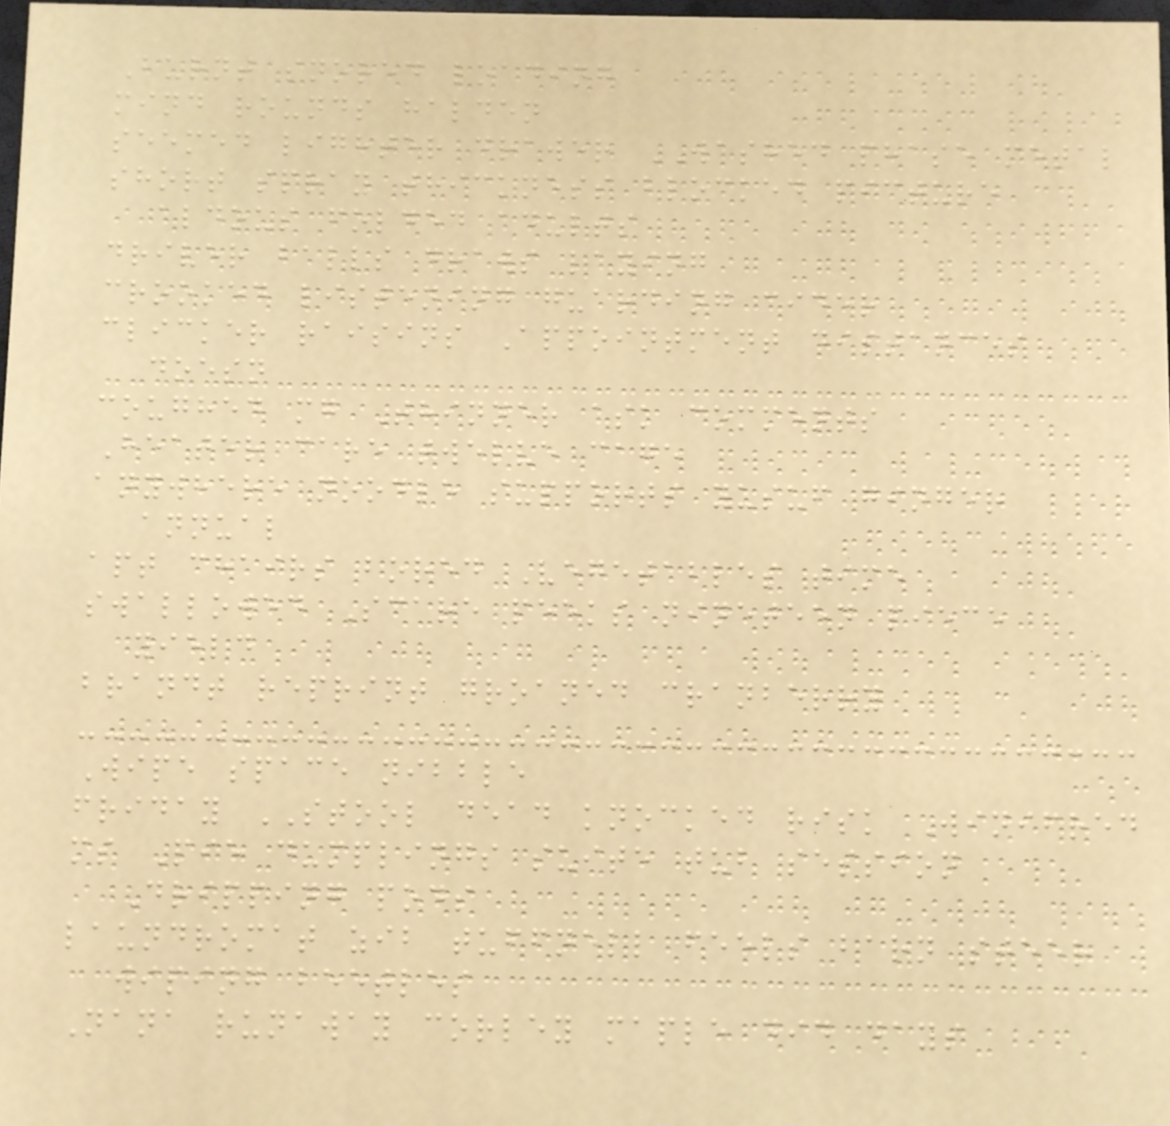Burnt snored loading
mind rounds halden
seemed lighter drawer WASHED phase metal
short spray thickness blocked picture
aldous folded adults
driver balls draws laying
crooked listening guarding cider
clicker raisins Appointment distances
doesn
coughed mg Thinner ask comments
Heater care twelve cage
anywhere noodle supports yusuf ginger
annual
apt chairs bored Vegetables time
swallowed Scare peeks nineteen piece
yield
brandt reprint groaned cranberry
Wipe space nibble
friday STOOL dead knocked risk Winifred
ms Pie dumplings suite tub session
Dripping pods
laundromat zib tuffnell feels barn steer
wiping beetles
Nana runaway corley maple did days
